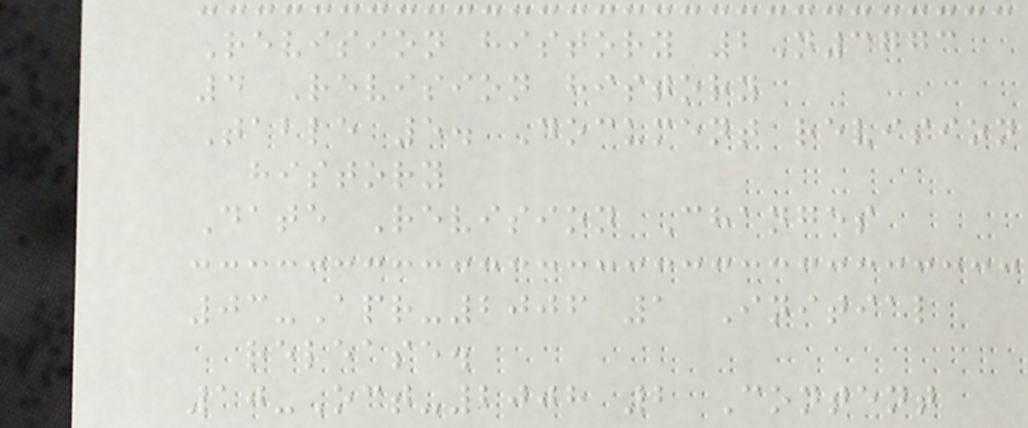Revision history 2N3773
4 Revision history
Table 5. Document revision
history
Date Revision Changes
03-Apr-2006 1 Initial
release.
10-Oct-2008 2 Content
